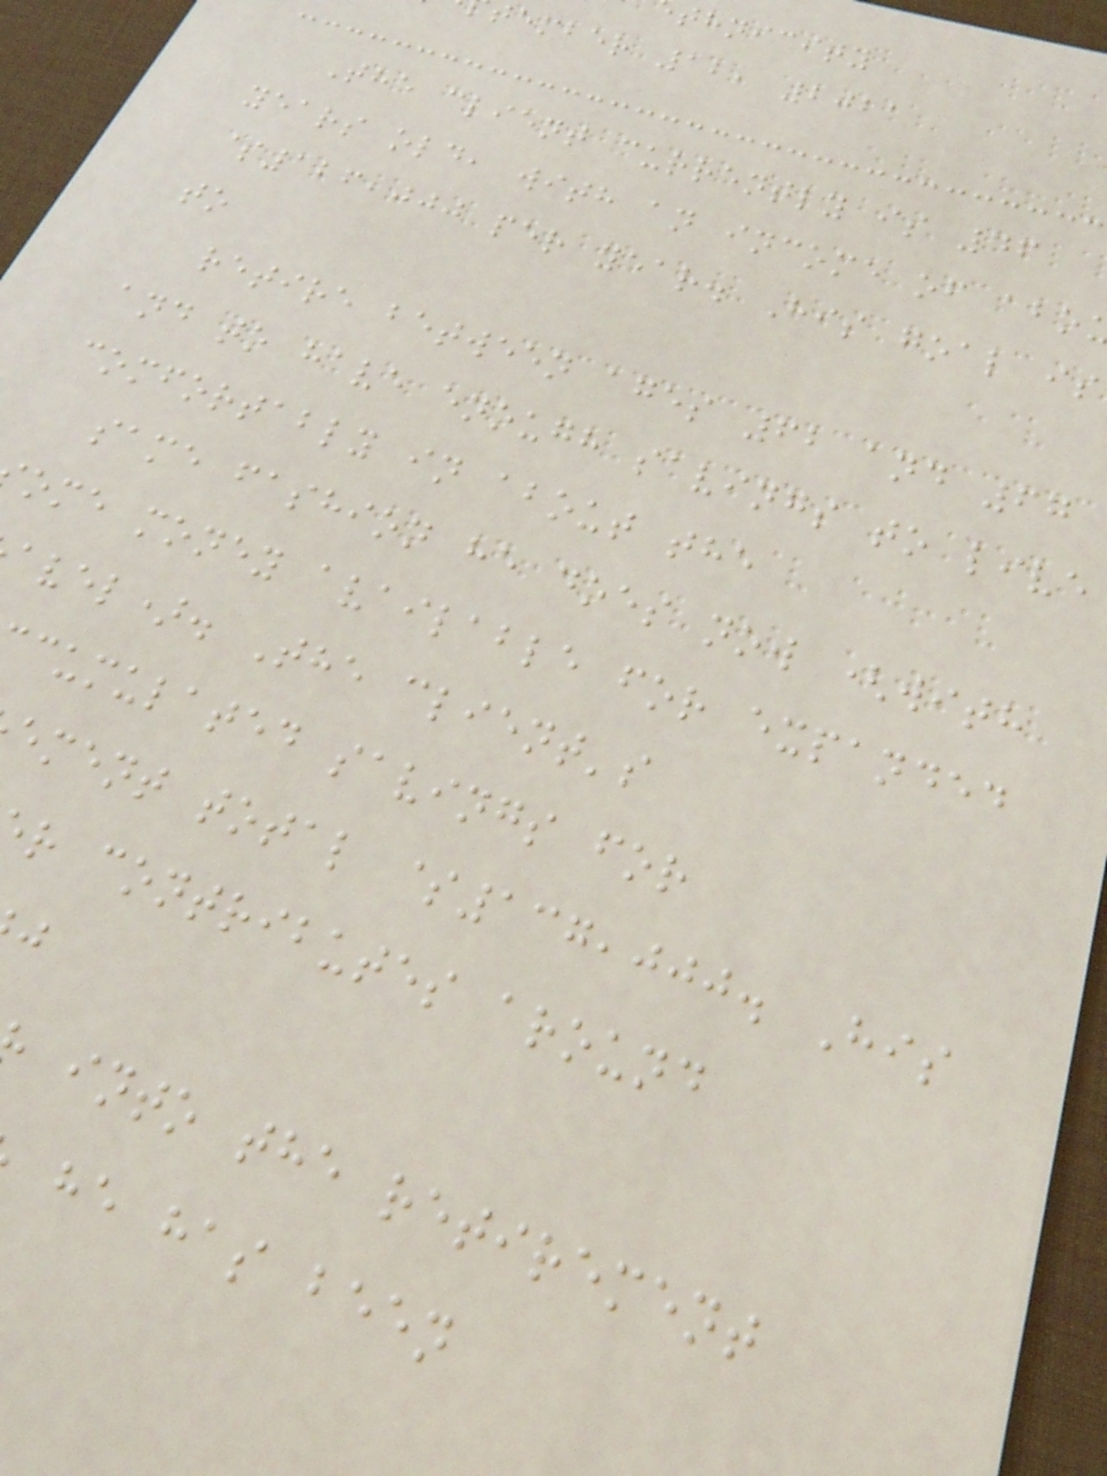thnicity
tember 12, 2021
The client currently is 46
years old, with an income of abo
$126,000 per year. His goal is
to
retire between ages 62 and 67
and to have enough savings to live
comfortably in about the
same fashion he does now (with
ome money available for expanded
avel). The client's
cumulated savings for
ement total $137,000. His
r contributes around
into the retirement
he has been
